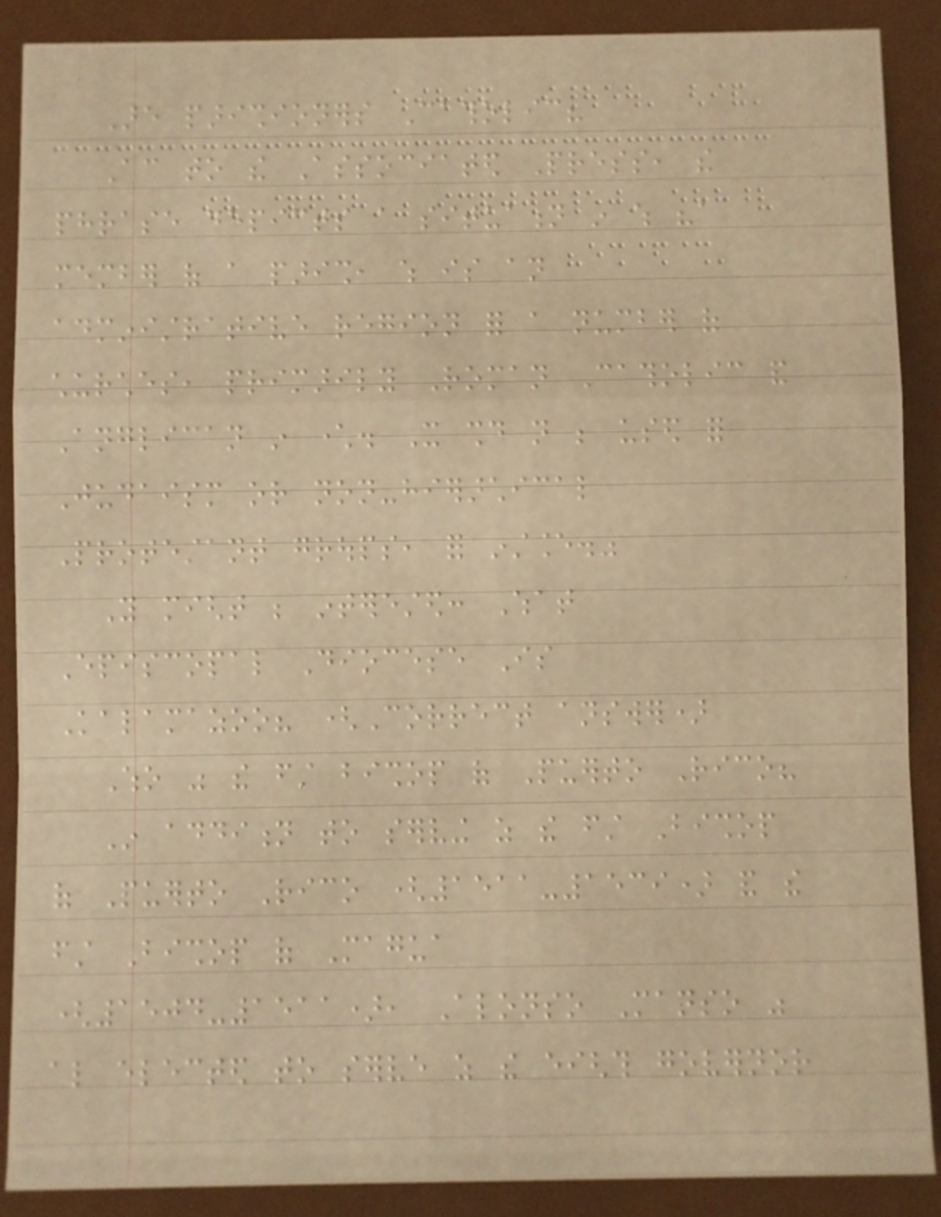Are parishioners Catholic?
According to the Associated Press, the
phrase depicts a situation in which "a
member of a parish, which is an
administrative region for a number of
churches, primarily Roman Catholic and
Anglican in character. It should not be used for
Judaism or non-hierarchical
Protestant groups, for instance."
You might be interested: What
Episcopal Diocese Is
Kalamazoo? (Correct answer)
Who was the first bishop of Puerto Rico?
In addition to serving as the first Bishop
of Puerto Rico (1511-1539) and the
first Bishop of Magua
(1504-1511), Alonso Manso was
also elected to serve as the eighth governor
